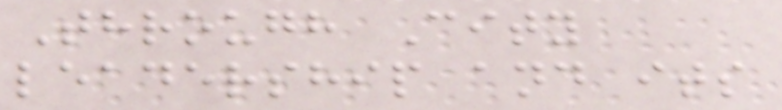Through City
leadership and its
